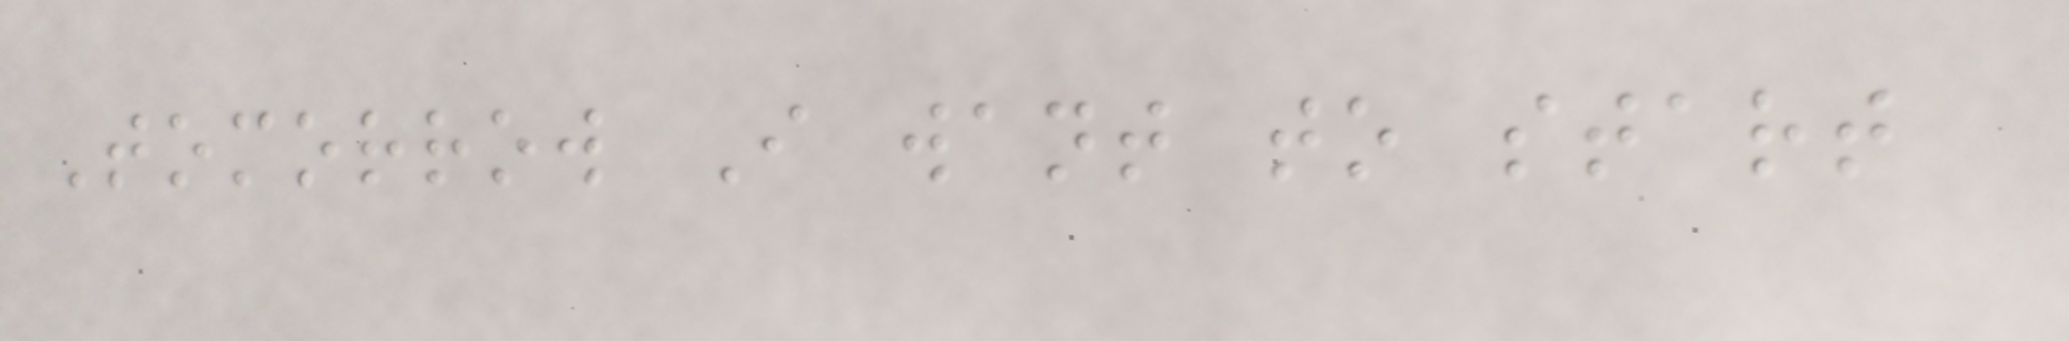Tomorrow I want to start
